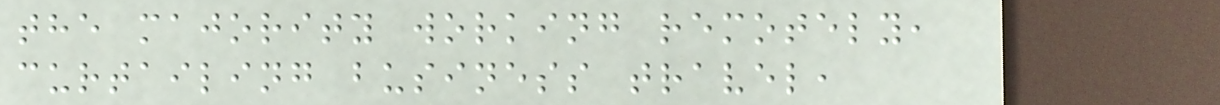the majority working remotely,
curtailing business travel,
